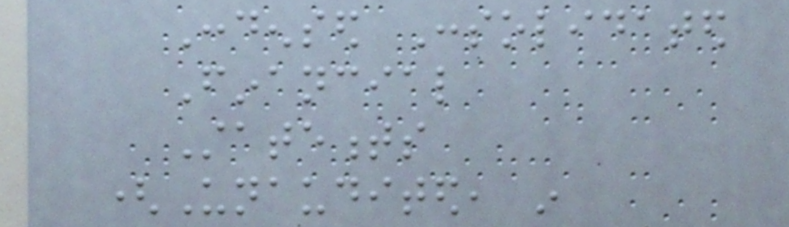Condensed Consolidated
Financial
Statements
(Unaudited, in
